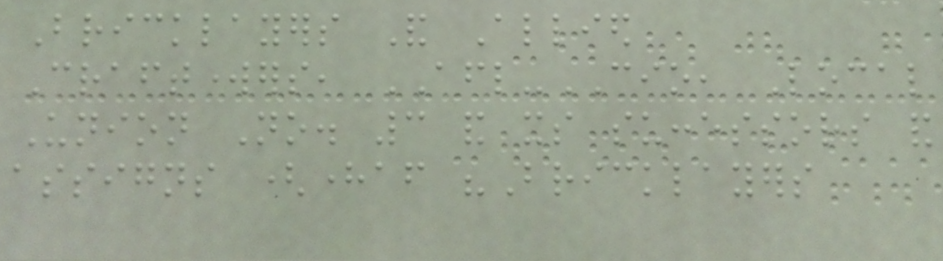Bricklayers And Allied
Craftworkers, AFL-CIO, Local
Union No. 3 and its successors and
assigns (hereafter "Bricklayers
